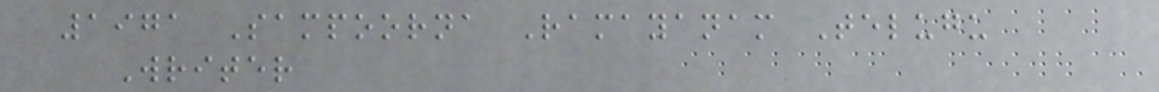1971 Sampoorna Ramayanam Telugu
Writer
